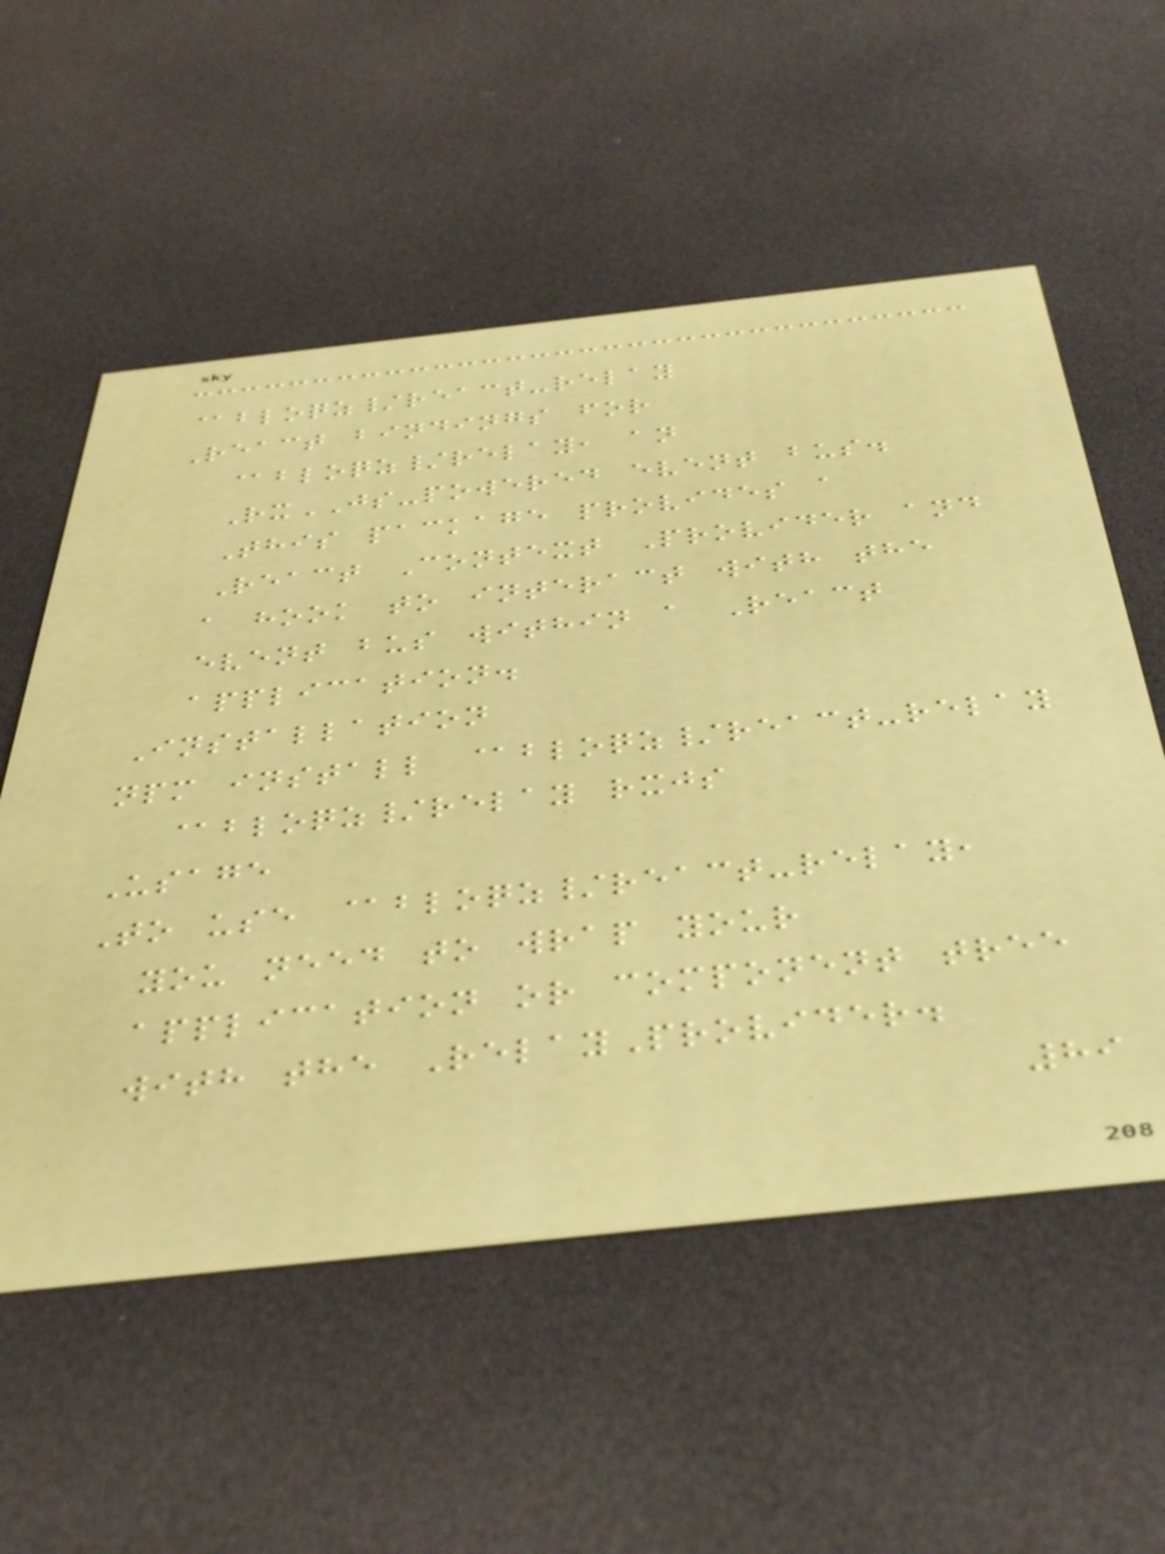@bloqz/react-relay
React bindings for
@bloqz/relay, an
RxJS-powered event bus.
This package provides a
React Context Provider and
a hook to interact with the
event bus within a React
application.
Installation
npm install @bloqz/react-relay
@bloqz/relay rxjs
Usage
To use @bloqz/react-relay,
you need to wrap your
application or component tree
with the RelayProvider.
89
